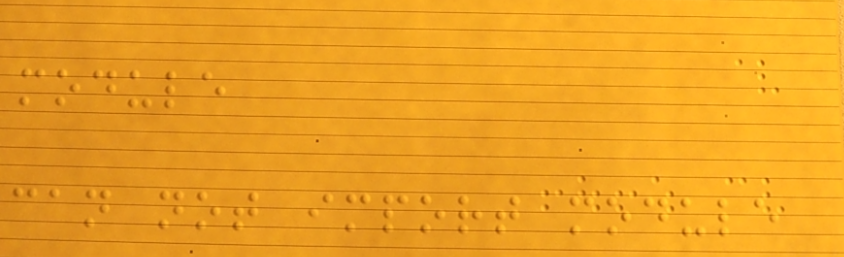module
can not import module
